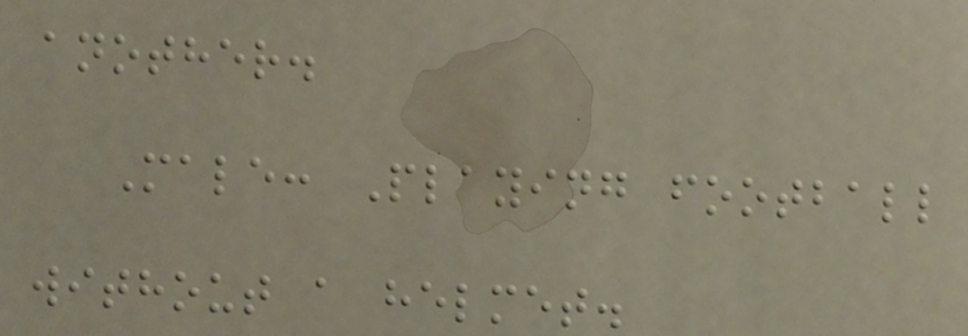another.
Male: Playing football
without a helmet.
